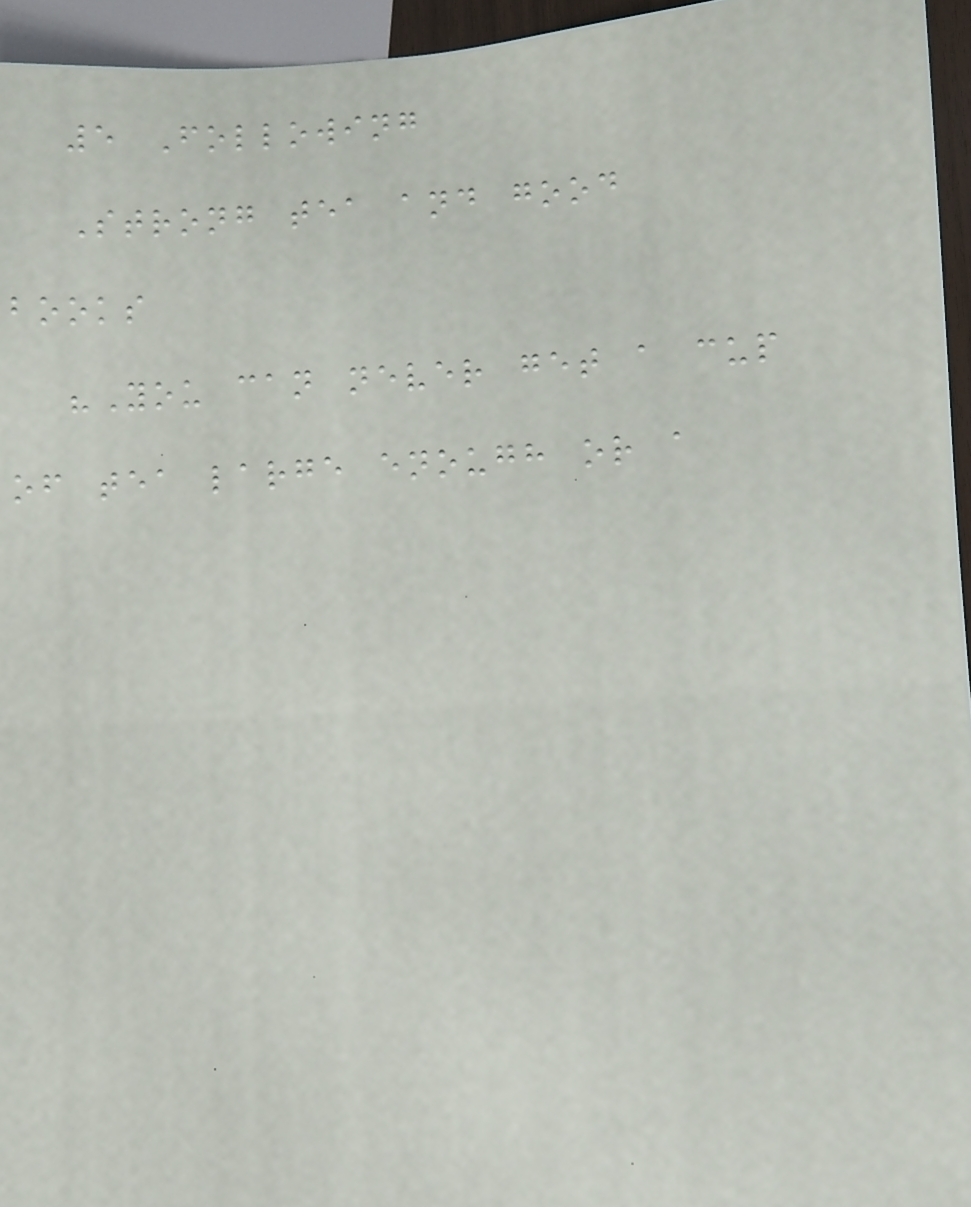5 Following
Strong tea and good
books
"You can never get a cup
of tea large enough or a
